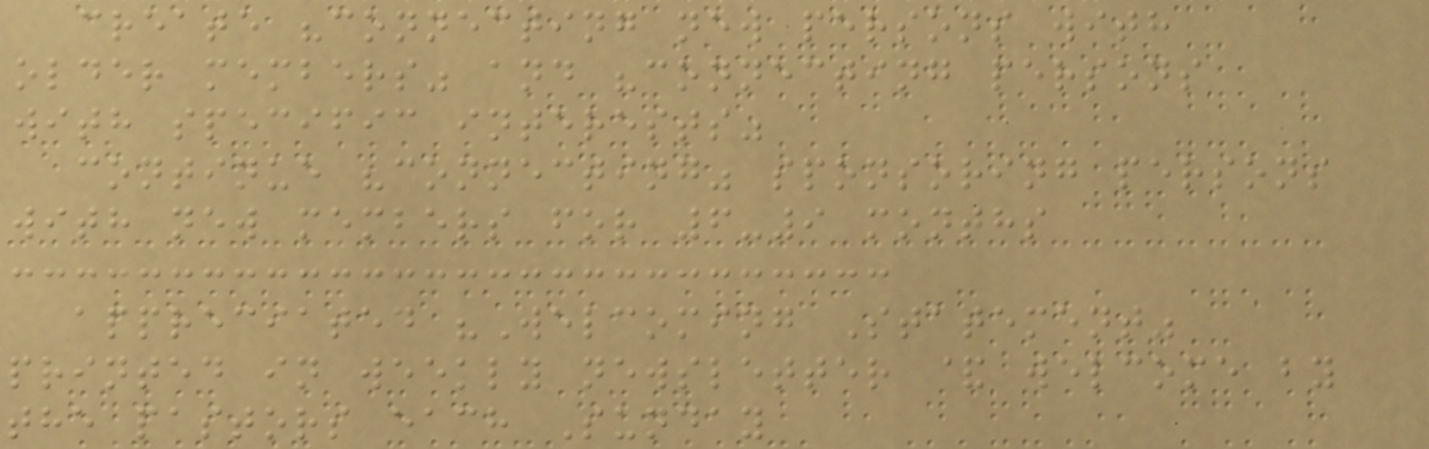create "connecting new persons with
older members" and "connecting persons
with specific interests"
continue "connecting" sponsoring persons
with new members for 6-9 months
appreciated "Welcoming Statement"
printed in weekly newsletter & welcome by
the pastors each Sunday
